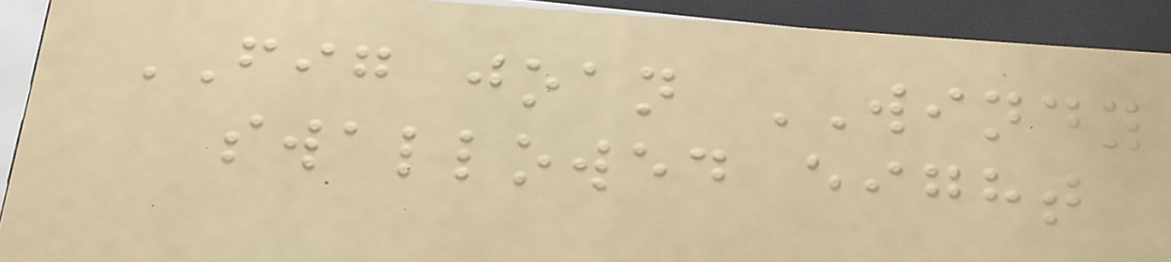FIG joan WINDY
swallowed eight
